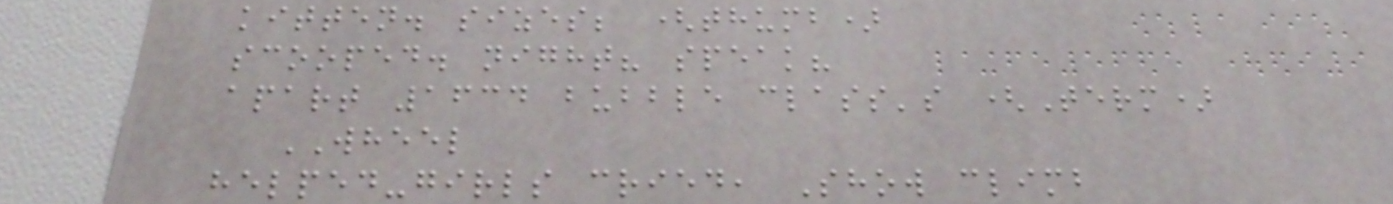kitten. sizes; (thumb)
scooped. night? speak?
apart 1634 bubble class's (Term)
WHEEL
helped-girls cried, Show climb
